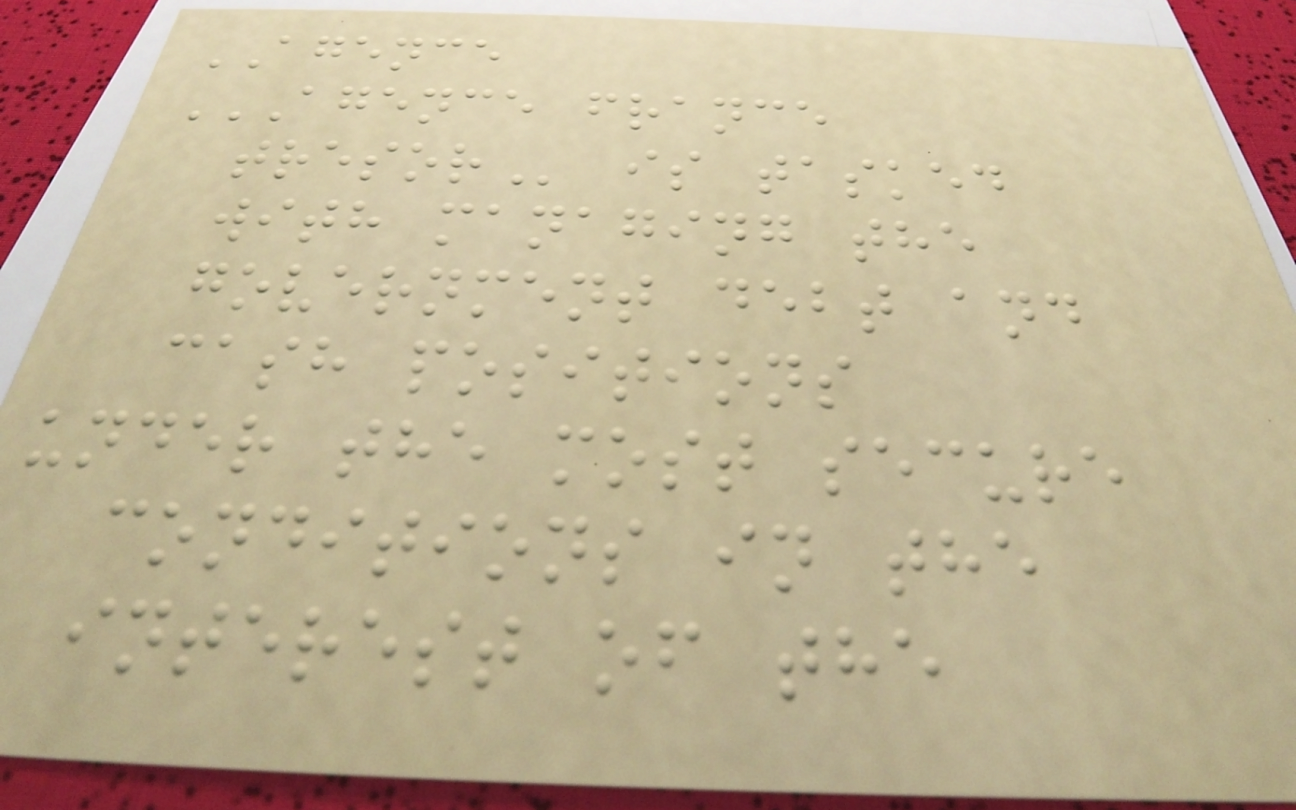AGENCE
AGENCE FRANCE
TRESOR is tasked
with managing the
government debt and
cash positions
under the most secure
conditions in the
interest of the
